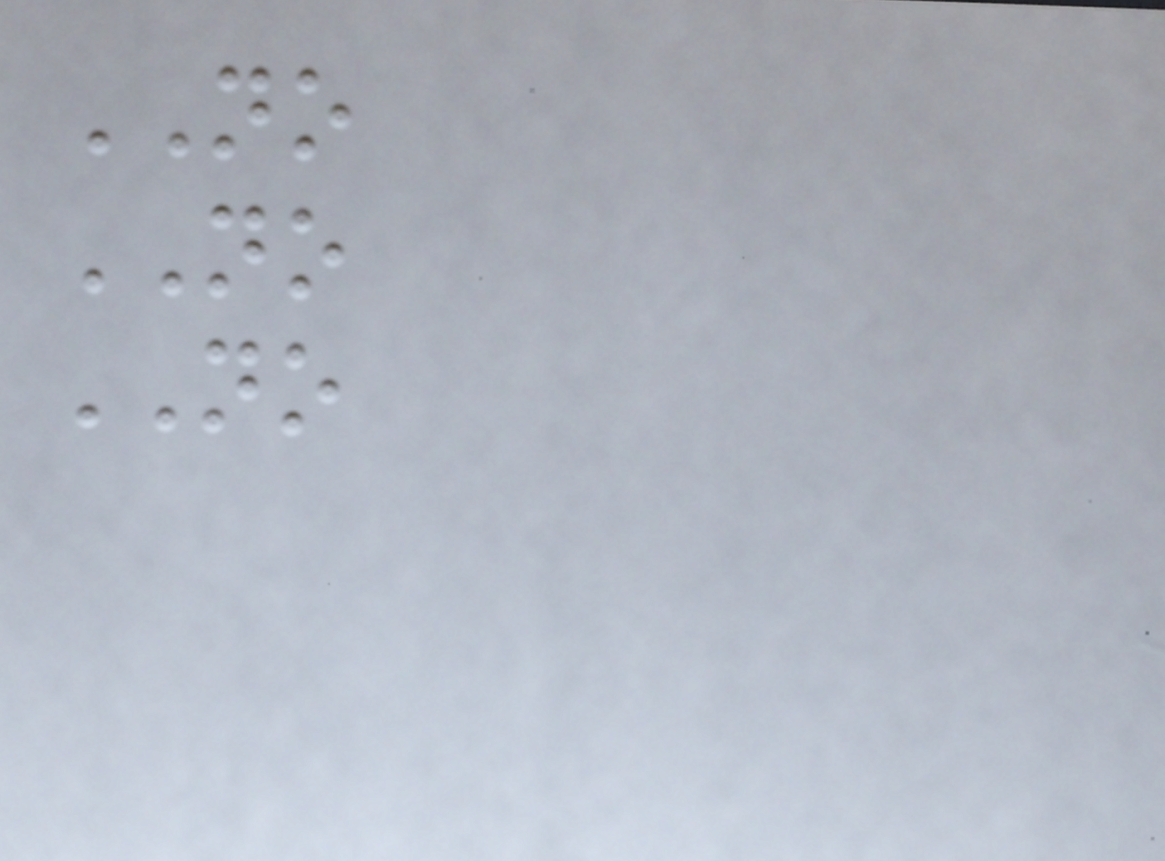NO
NO
NO
